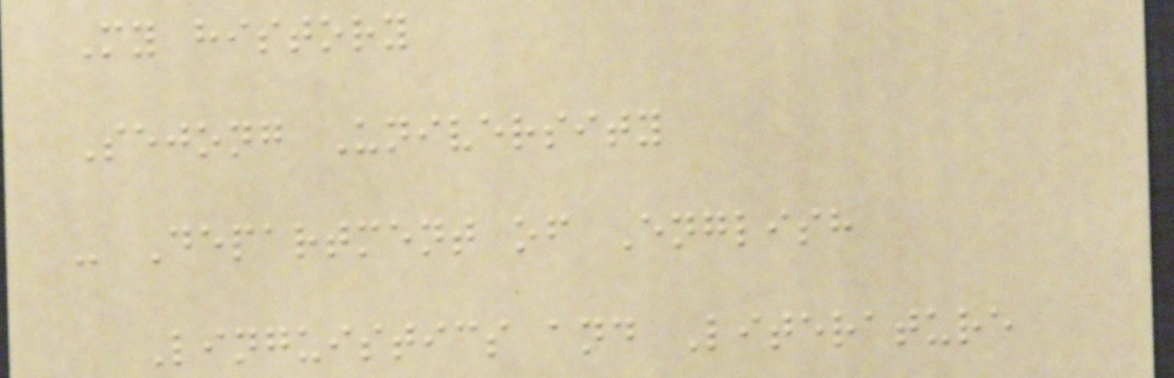My history
Sejong University
- Department of English
Linguistics and Literature
